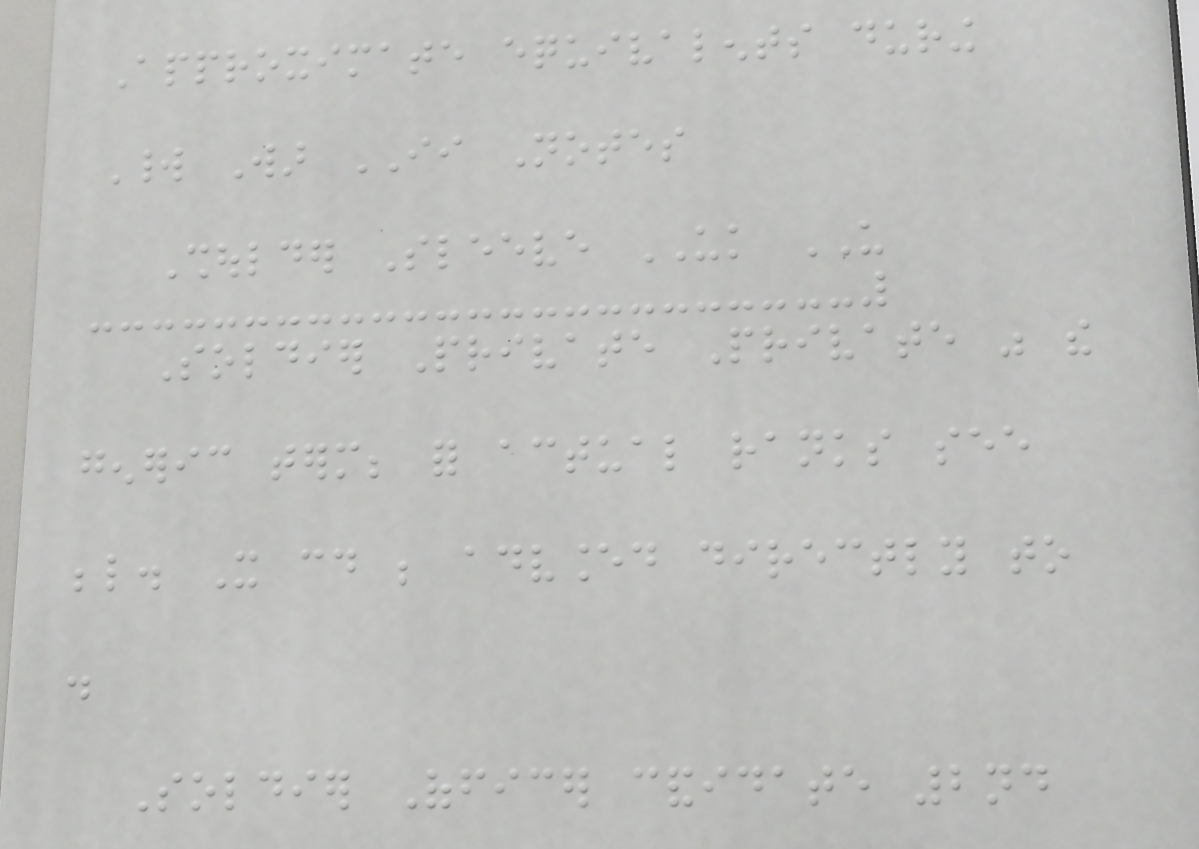Approximate equivalents during
World War II Notes
Shoulder Sleeve UK US
Soldier Private Private was the
generic term; for actual ranks see
below. It could be advanced directly to
.
Soldier Officer candidate 2nd
